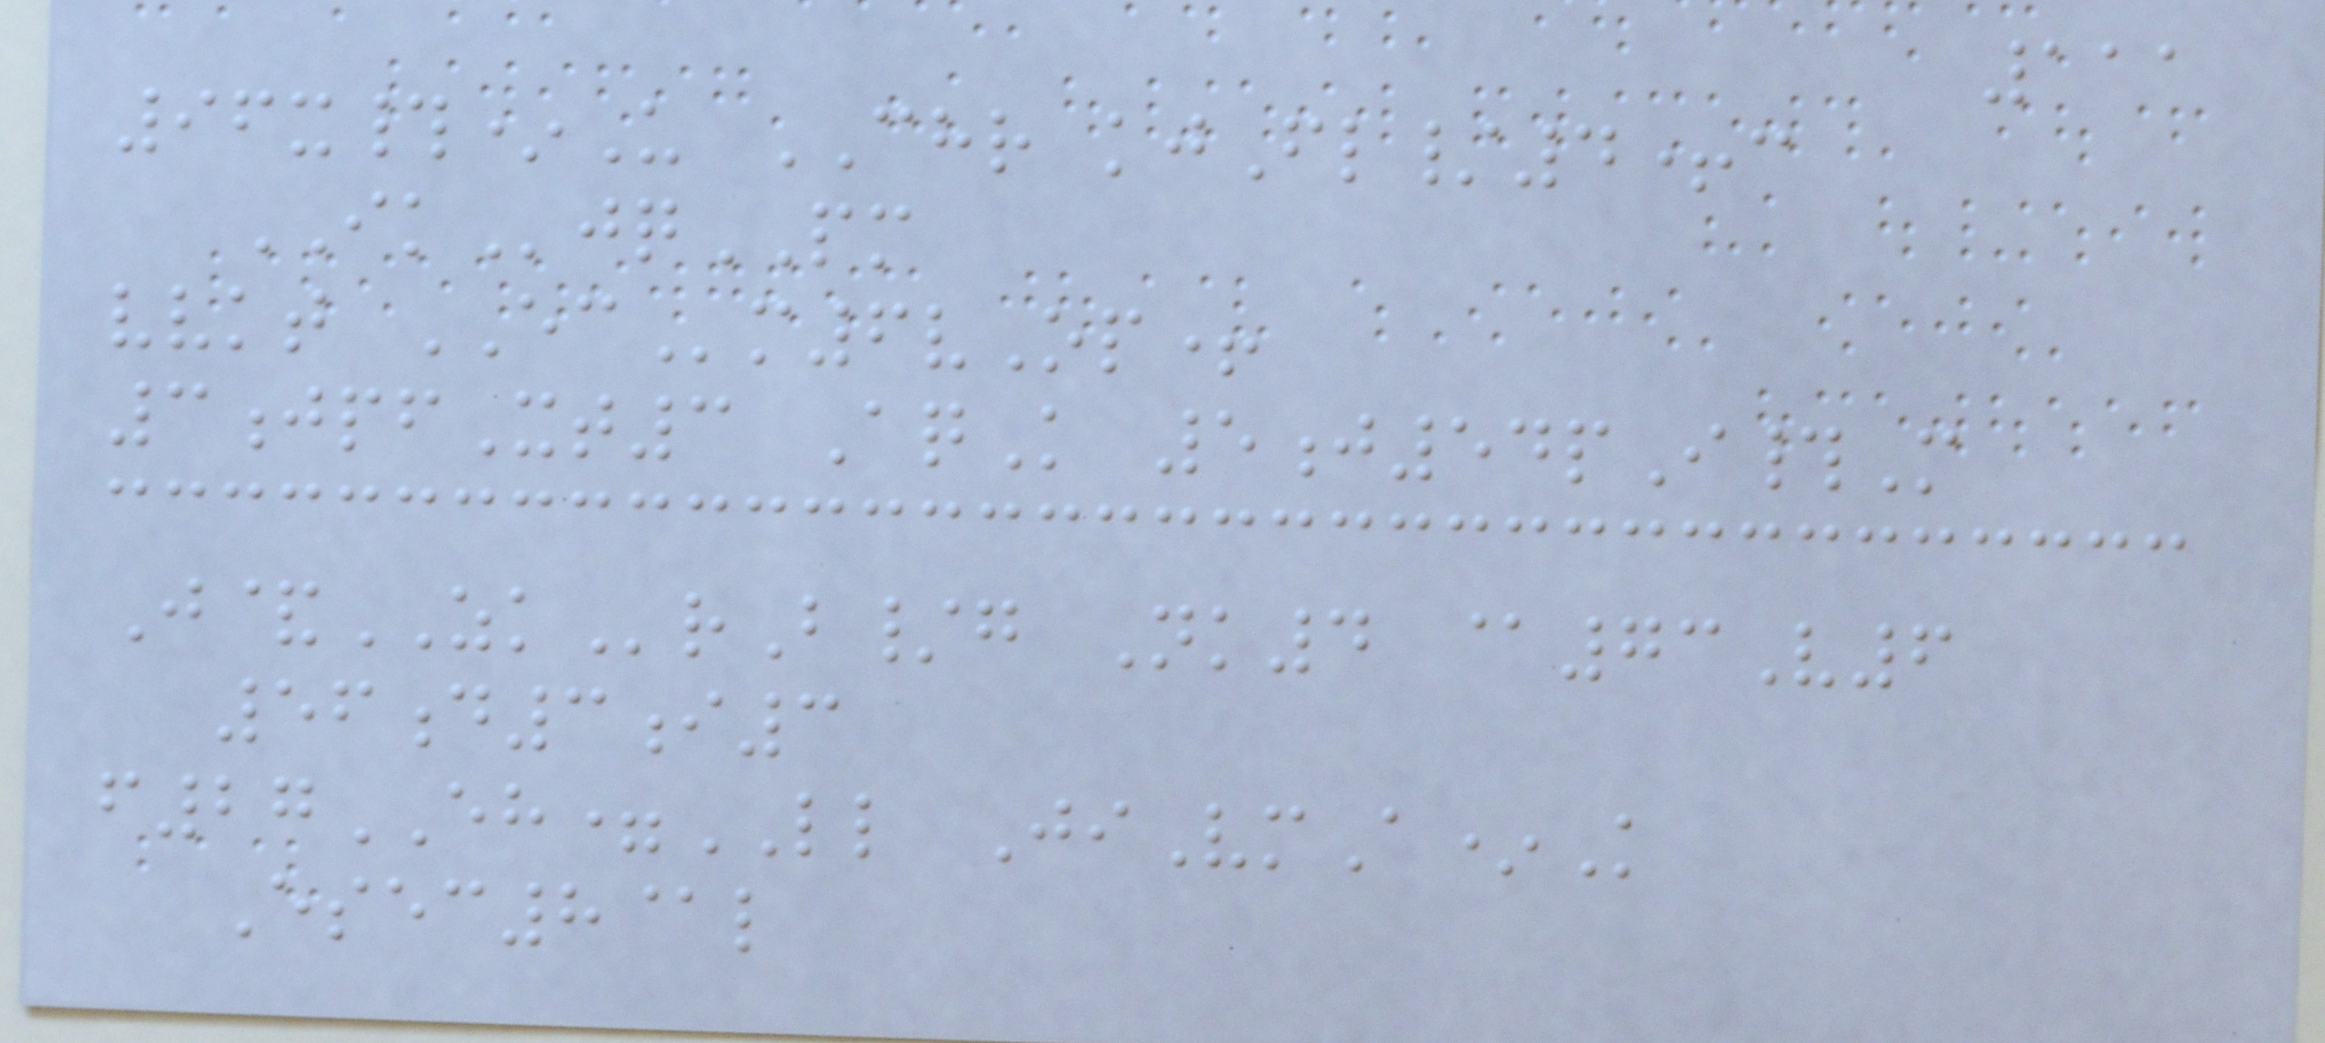111
96x#*U CHR kjFl/4+c
IKjqPM
vvkt ECm6vOp+
3jpfXt3 AqK 5j54pI#M
J&ZKrB/g Nk4 @73V6
56d3i3
f27EH=LL JiVmA*K
Esec8@l
